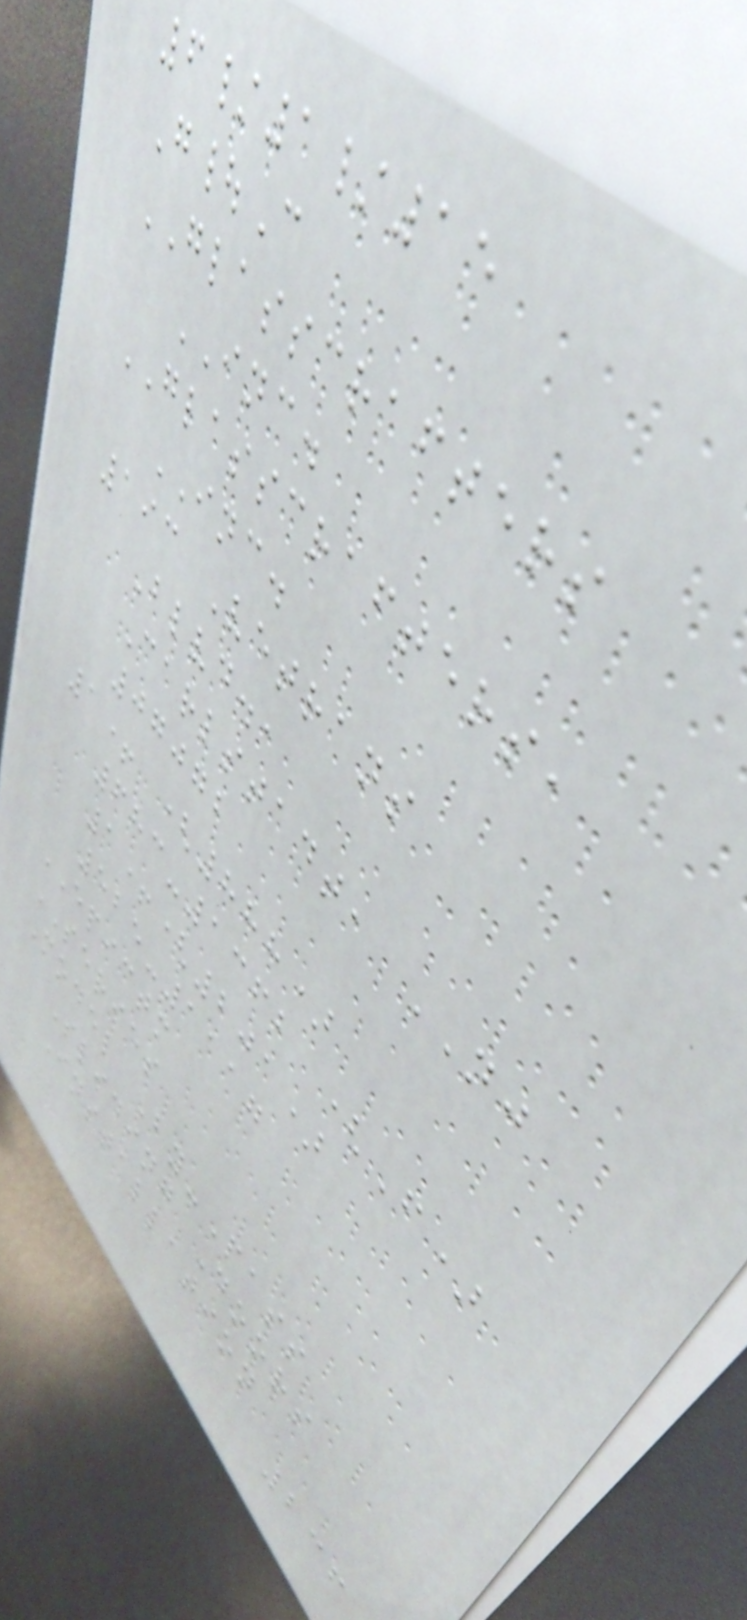6/1/15
G|C
GLASSCRAFTERS
INC.
GLASSCRAFTERS,
INC.
193 Vetrans
Blvd.,
Carlstadt, NJ
07072
1+ (888)
683-1362 (F)
1+(201)
525-1117
EPICTM
SERIES
Model By-Pass
Sliding Doors
Installation
236
